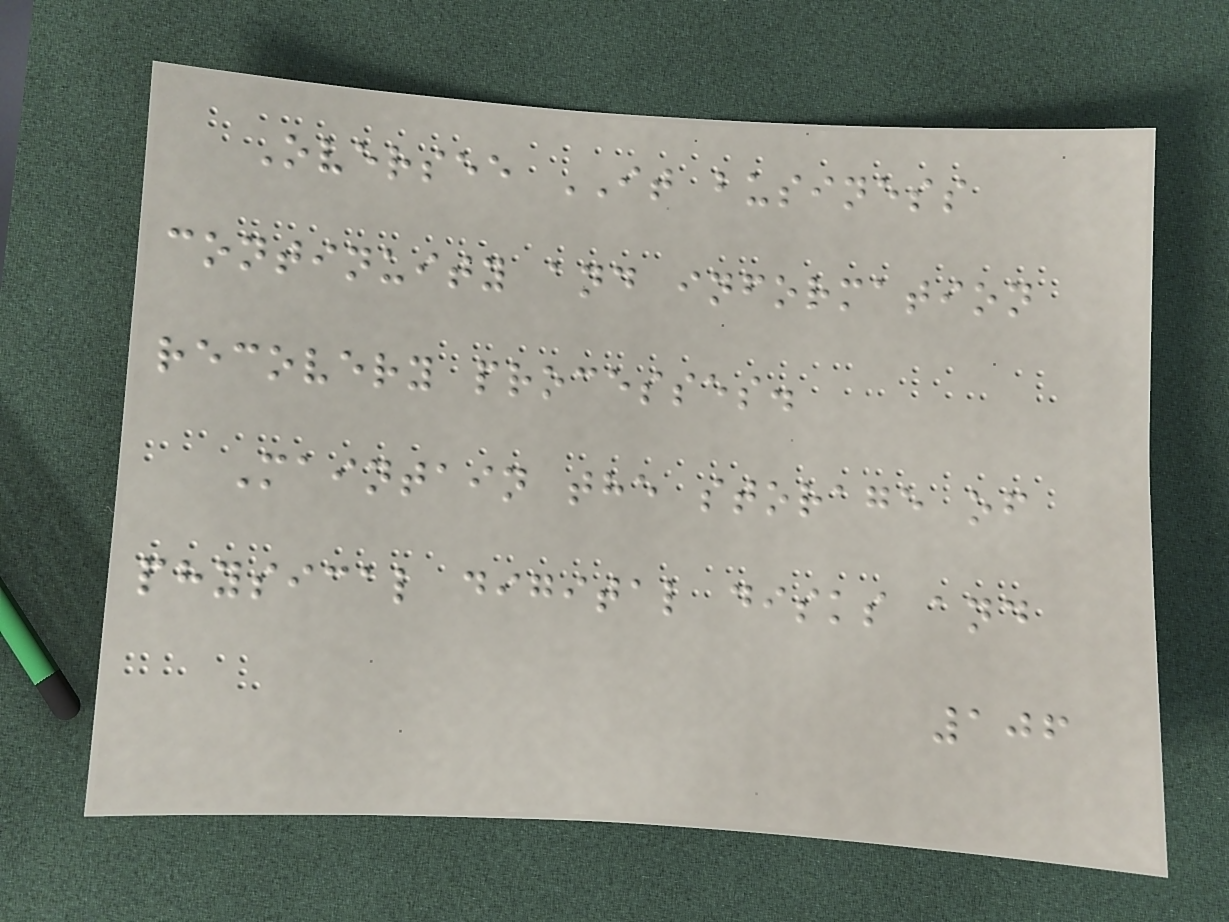Oversee IT business
continuity and information
recovery processes.
Maintain the storage of
physical digital disks and
106
